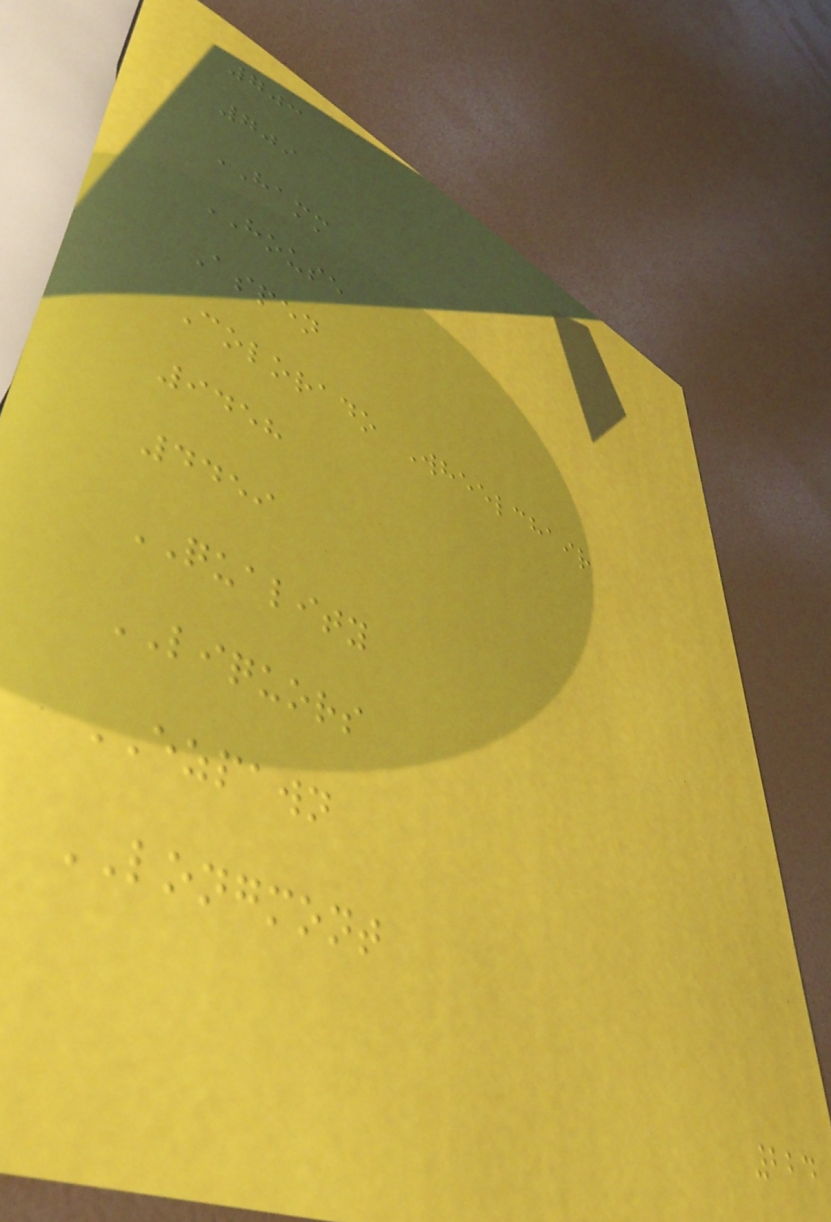703
709
HAMM
HOUSE
Aspen
Colorado Wheelchair
9458
4459
QUALITY
LIQUORS
EZPAWN
LONGMONT
224
